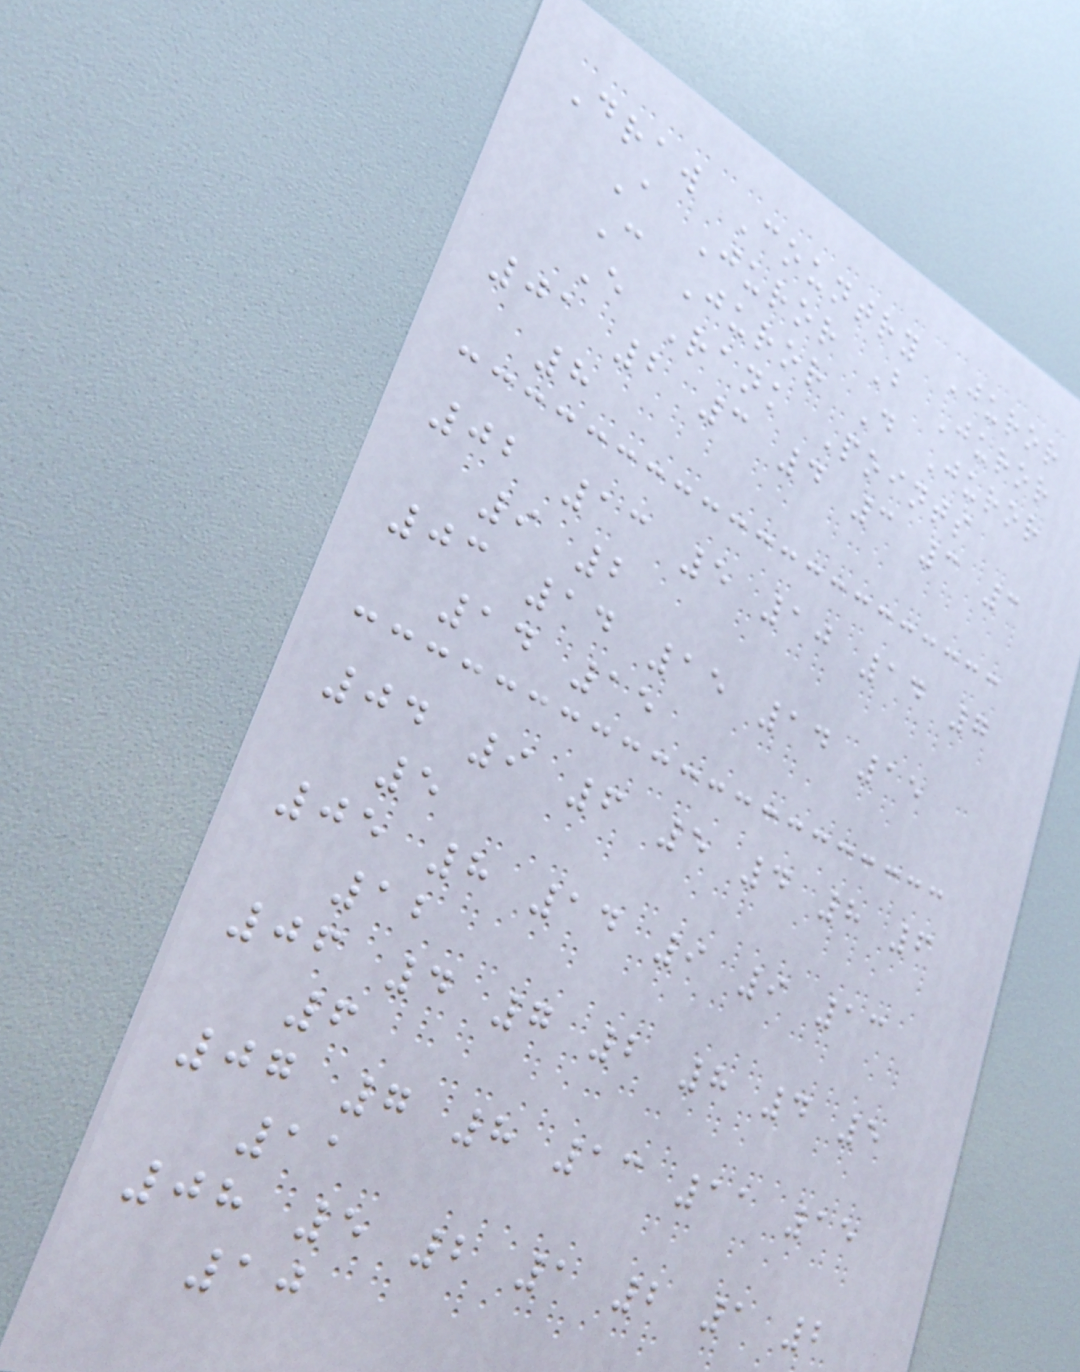Draw Country Juror
A Juror B Juror
C Juror D Juror
E Rank Points
01 2 3 4 3 3 3
8
02 13 5 10 14 7
9 2
03 14 15 14 15
14 15
04 9 6 5 4 8 6
5
05 8 14 9 9 13
12
06 4 7 2 8 4 5
6
07 7 8 13 11 15
11
08 5 2 1 2 1 2
10
